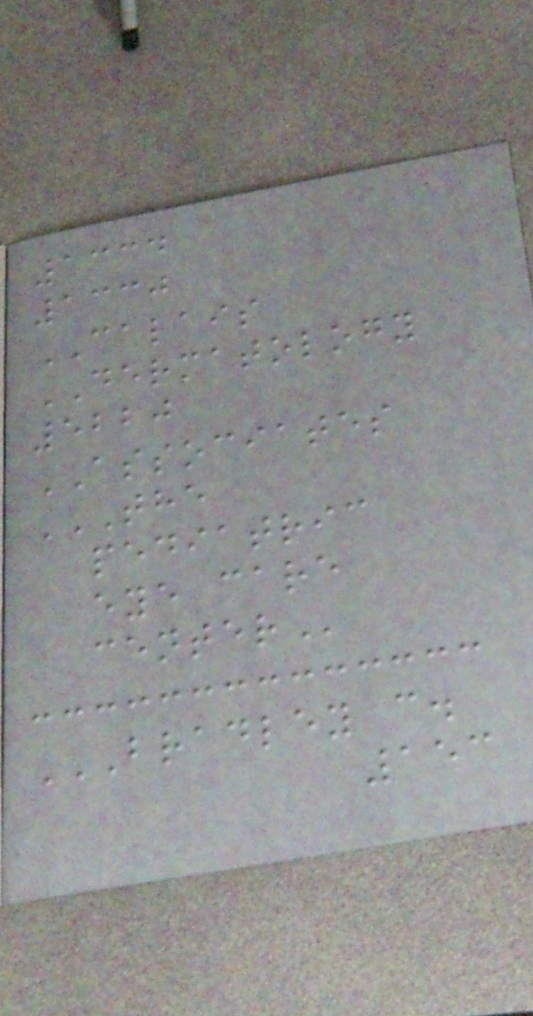1334
1330
CALAIS
DERMATOLOGY
5220
ASSOCIATES
THE
PEDIATRIC
EYE CARE
CENTER
BRADLEY C.
153
